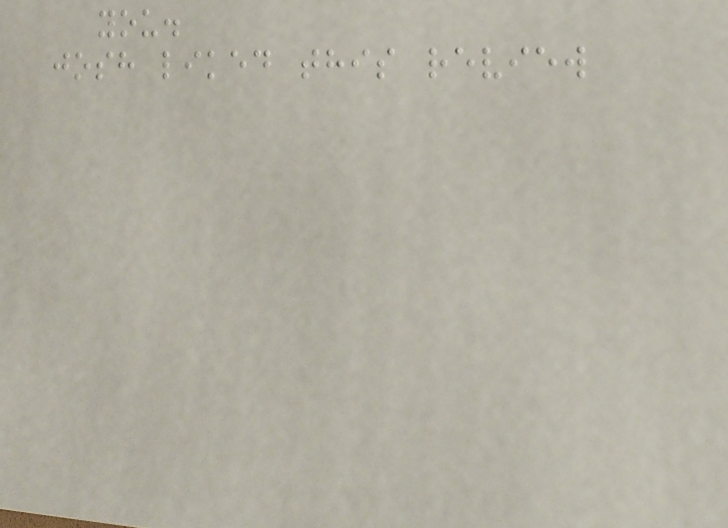you.
josh liked this review
